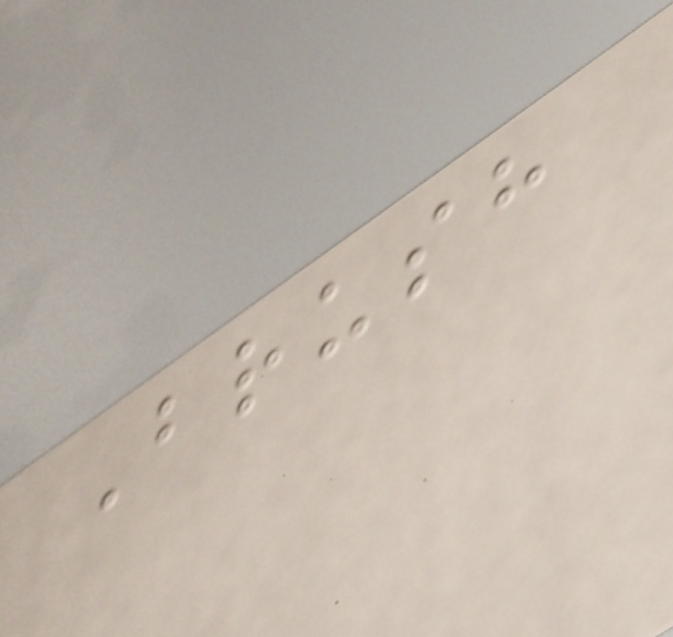Brush
